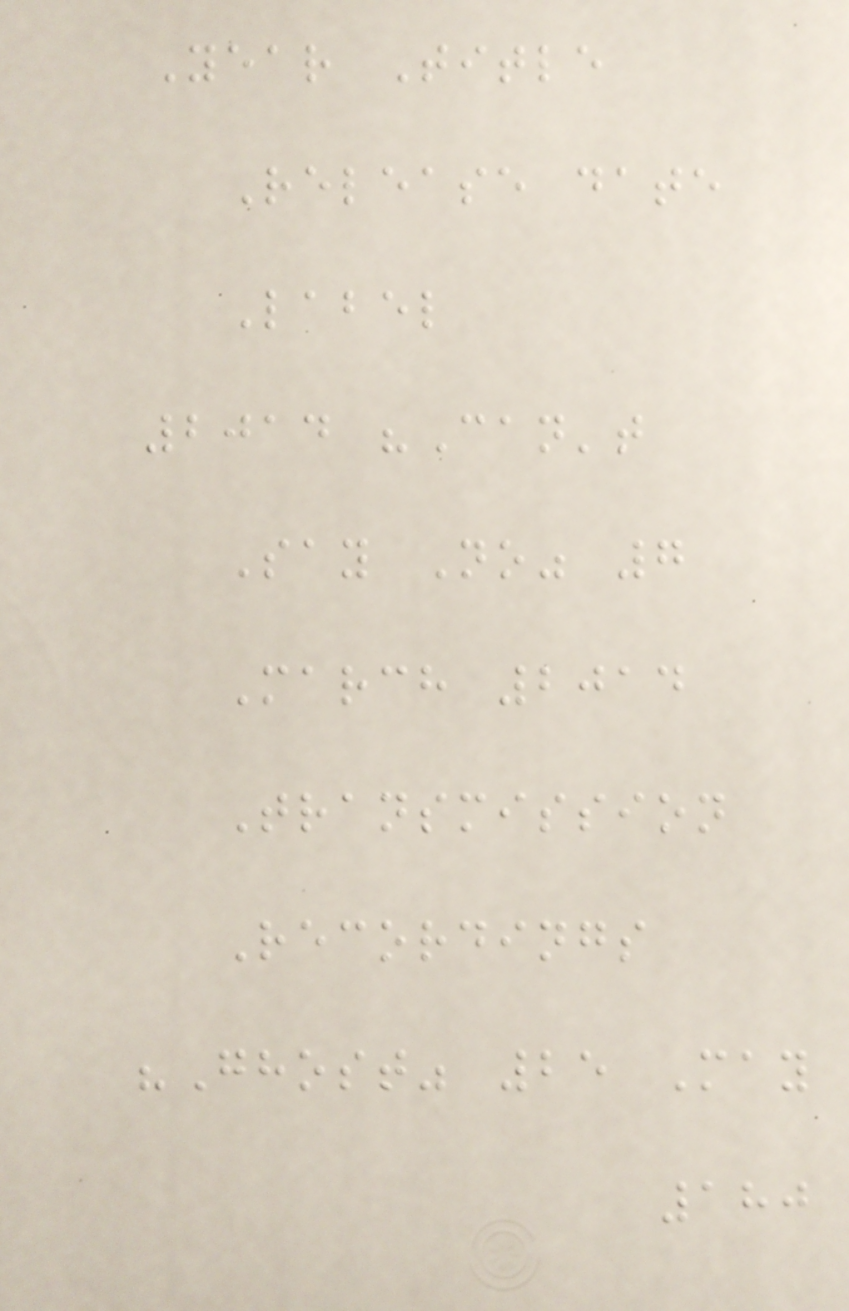Year Title
Release date
Label
2014 "Can't
Say No" 7
March 2014
Transmission
Recordings
"Ghost" 25 May
180
